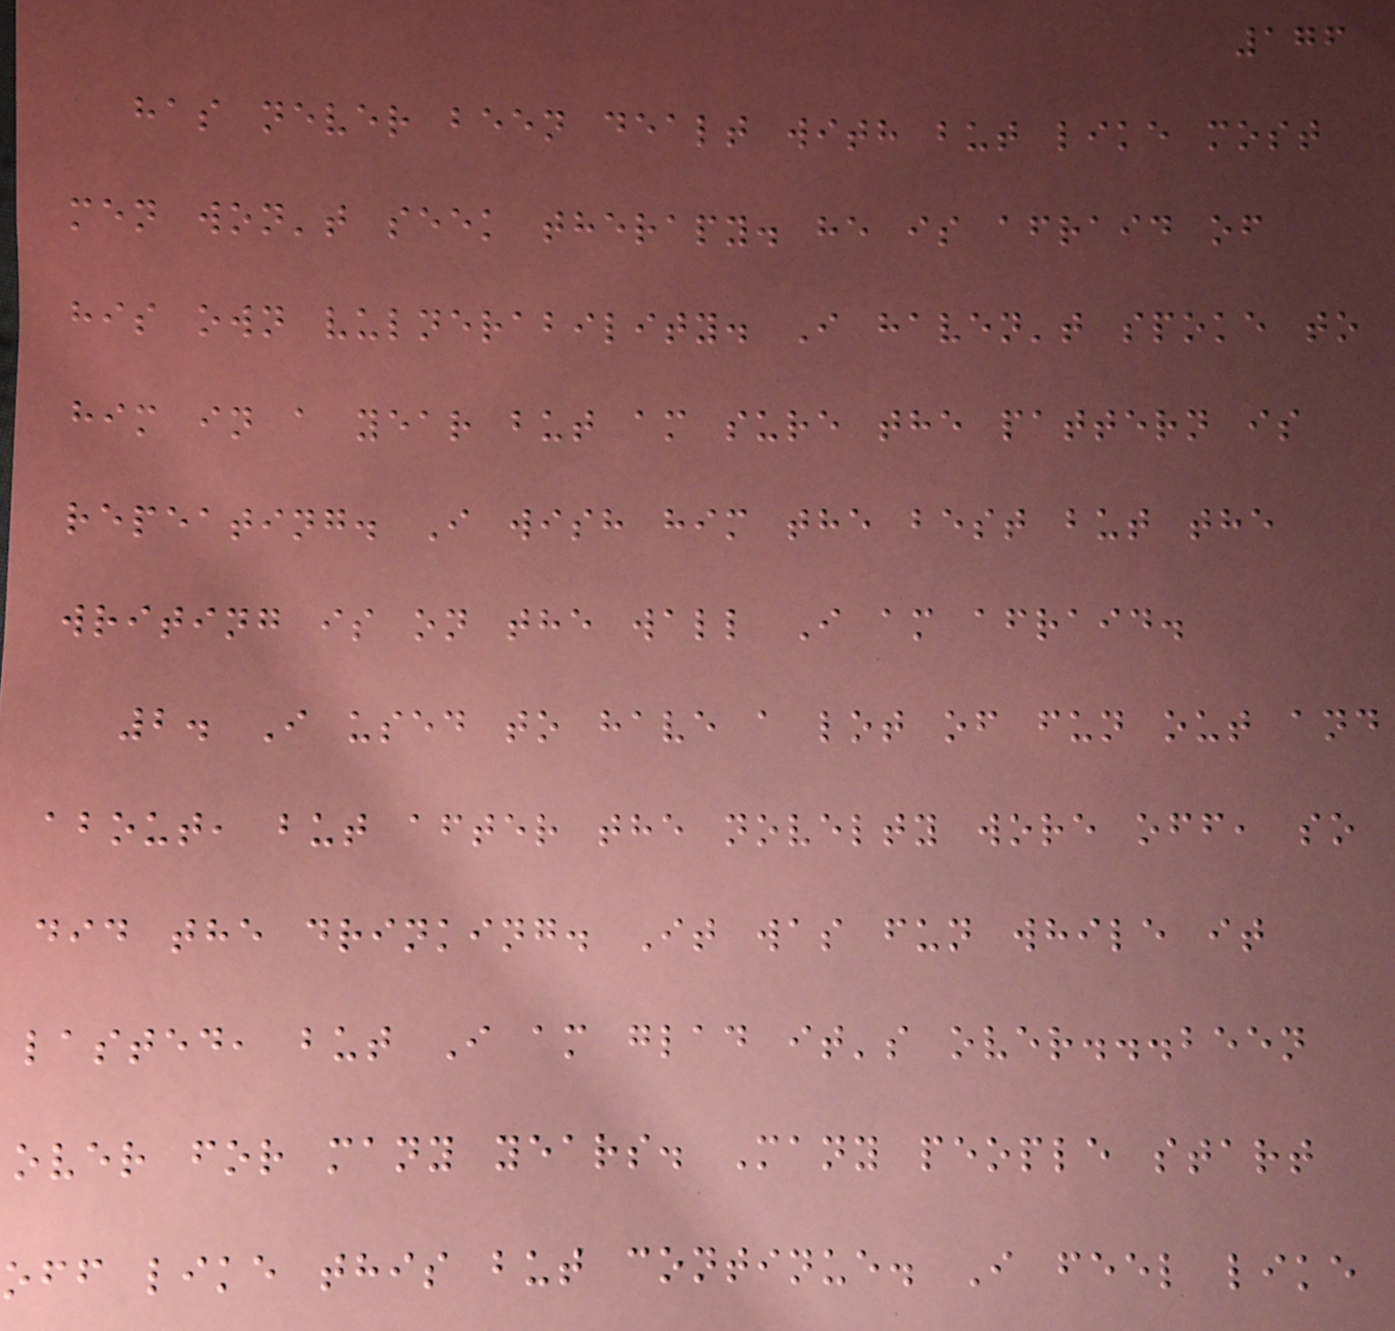176
has never been dealt with but like most
men won't seek therapy. he is afraid of
his own vulnerability. I haven't spoke to
him in a year but am sure the pattern is
repeating. I wish him the best but the
writing is on the wall I am afraid.
2. I used to have a lot of fun out and
about, but after the novelty wore off, so
did the drinking. It was fun while it
lasted, but I am glad it's over...been
over for many years. Many people start
off like this but continue. I feel like
